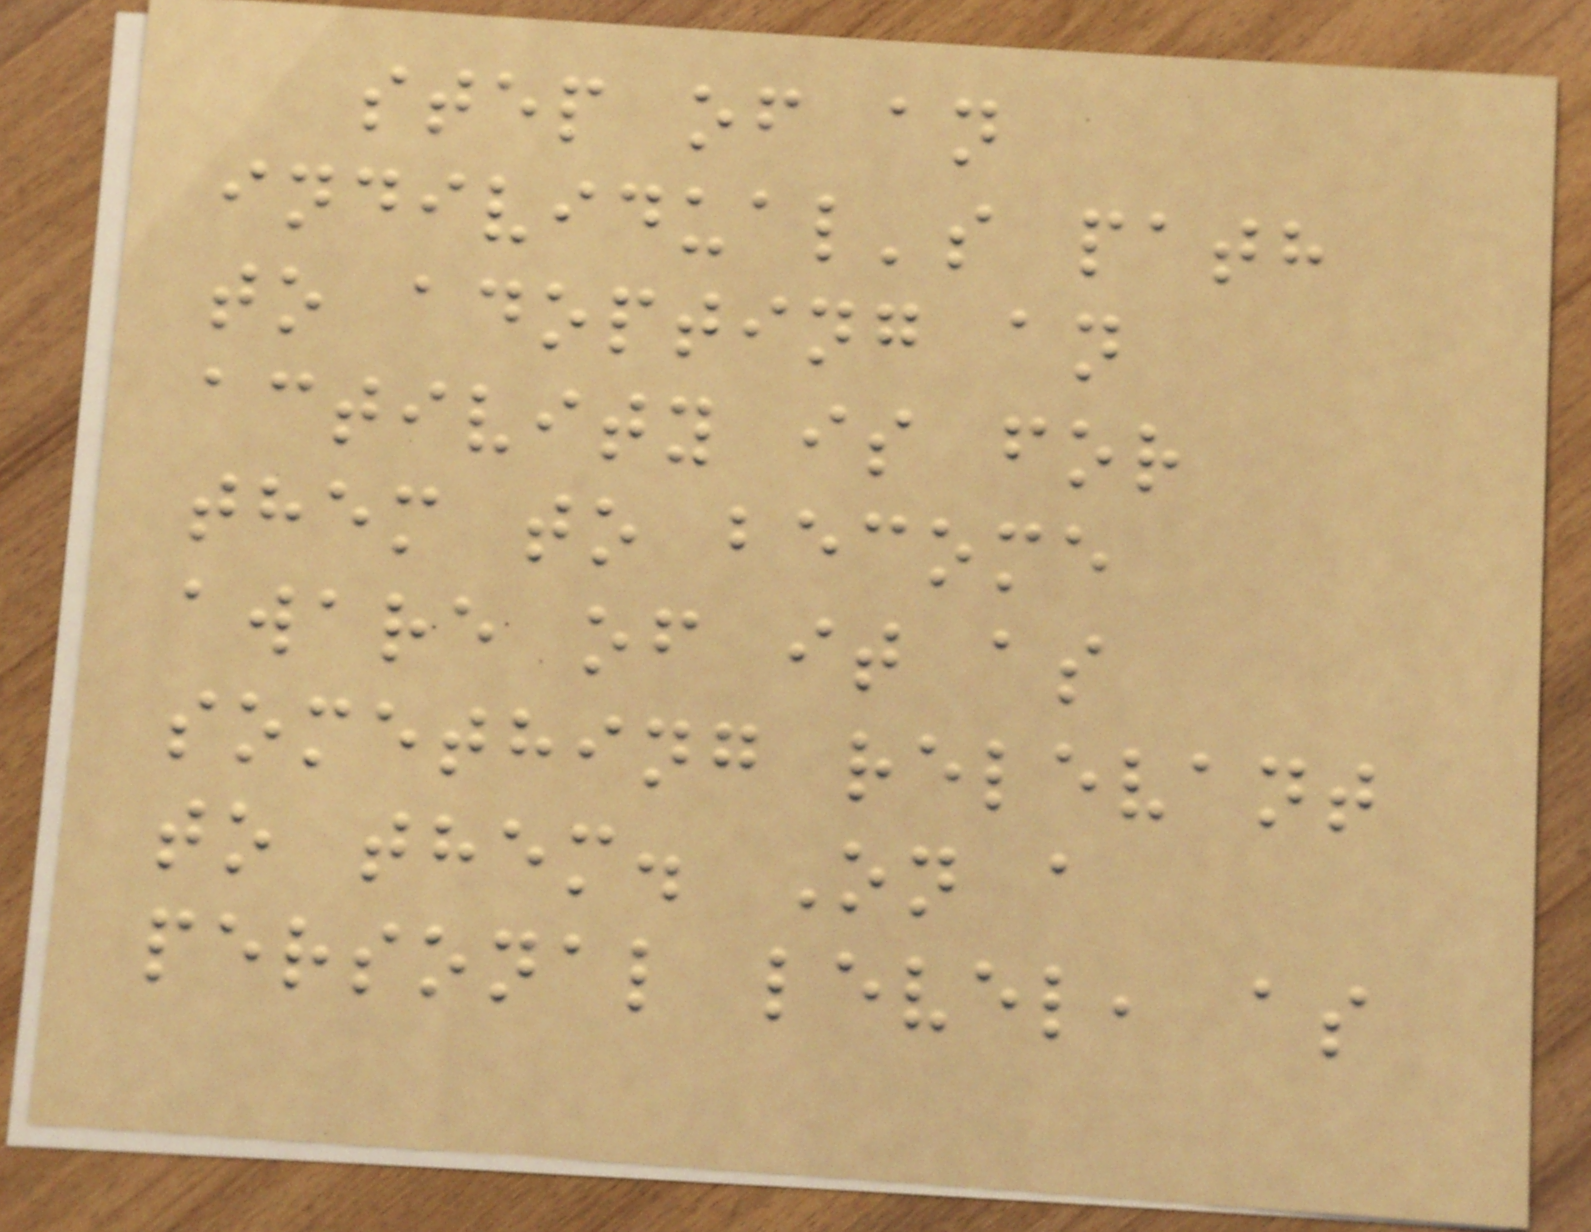step of an
individual's path
to adopting an
activity is for
them to become
aware of it as
something relevant
to them. On a
personal level, as
